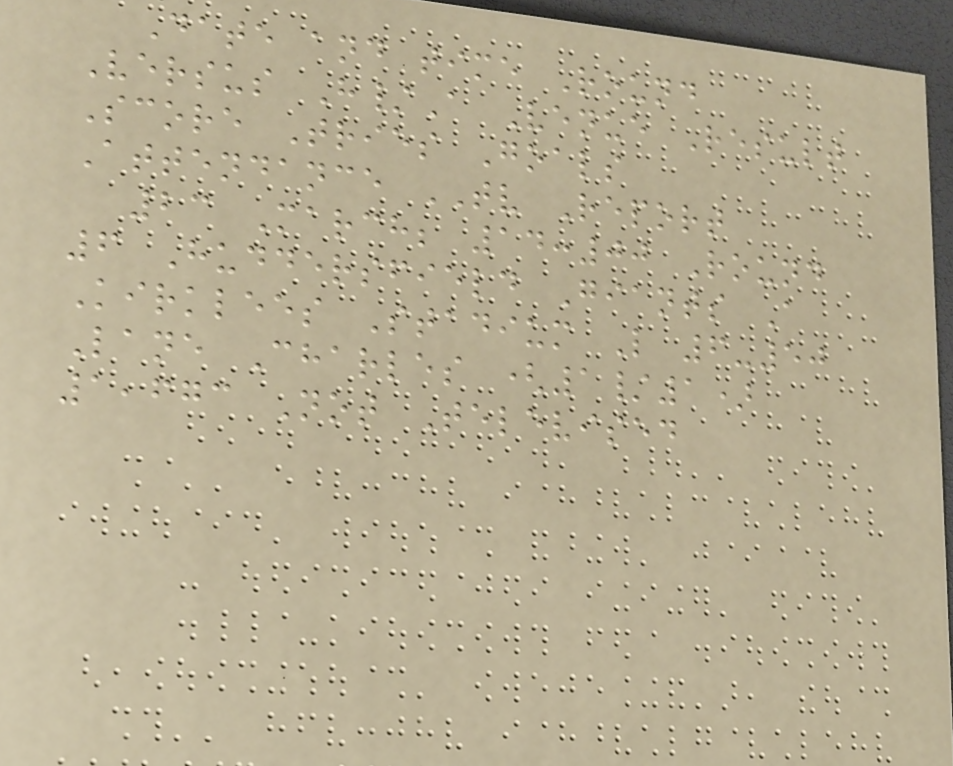Date and time Round
Versus H/A Venue Result
Score Tries Goals
Attendance TV Report
23 March; 14:00 Round
6 Huddersfield Giants A
Kirklees Stadium L 6-50
Lane Charles (1/1)
1,673 Not Televised
